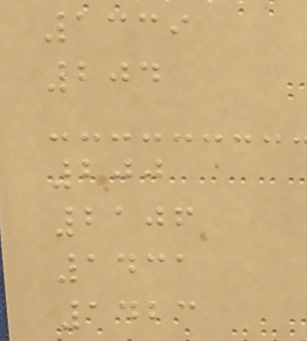1339
204
200
2106
1431
1423
